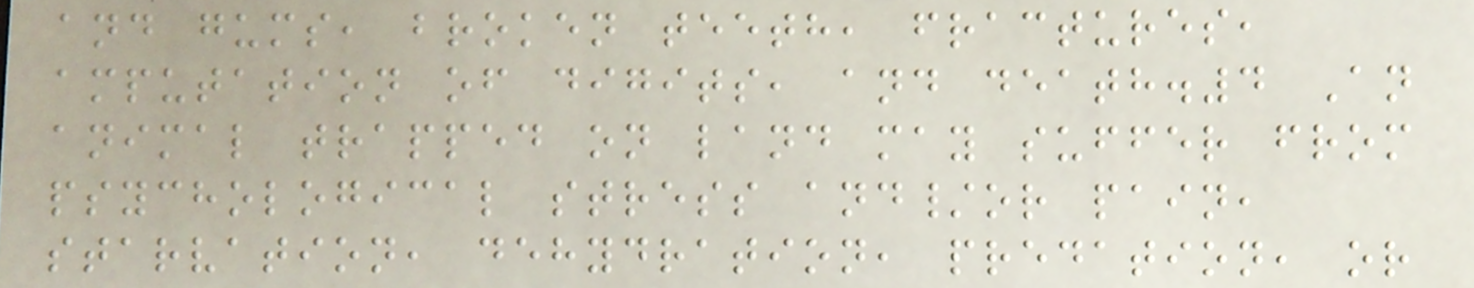and gums, broken teeth, fractures,
amputation of digits, and death.4 An
animal trapped on land may suffer from
psychological stress and/or pain,
starvation, dehydration, predation, or
